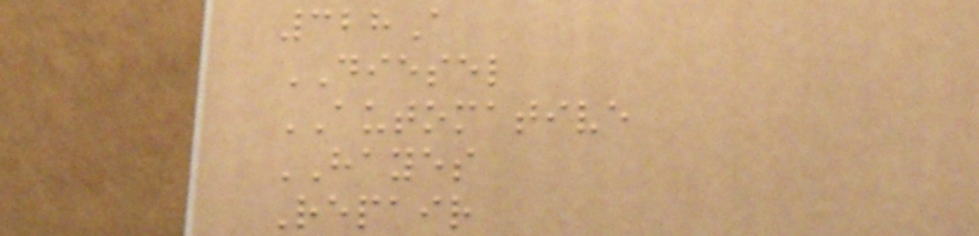328A
DIESEL
AUTOMATIVE
HAYES
Repair
